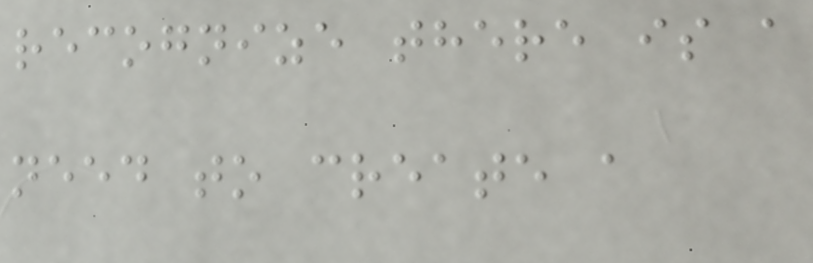recognize there is a
need to create a
